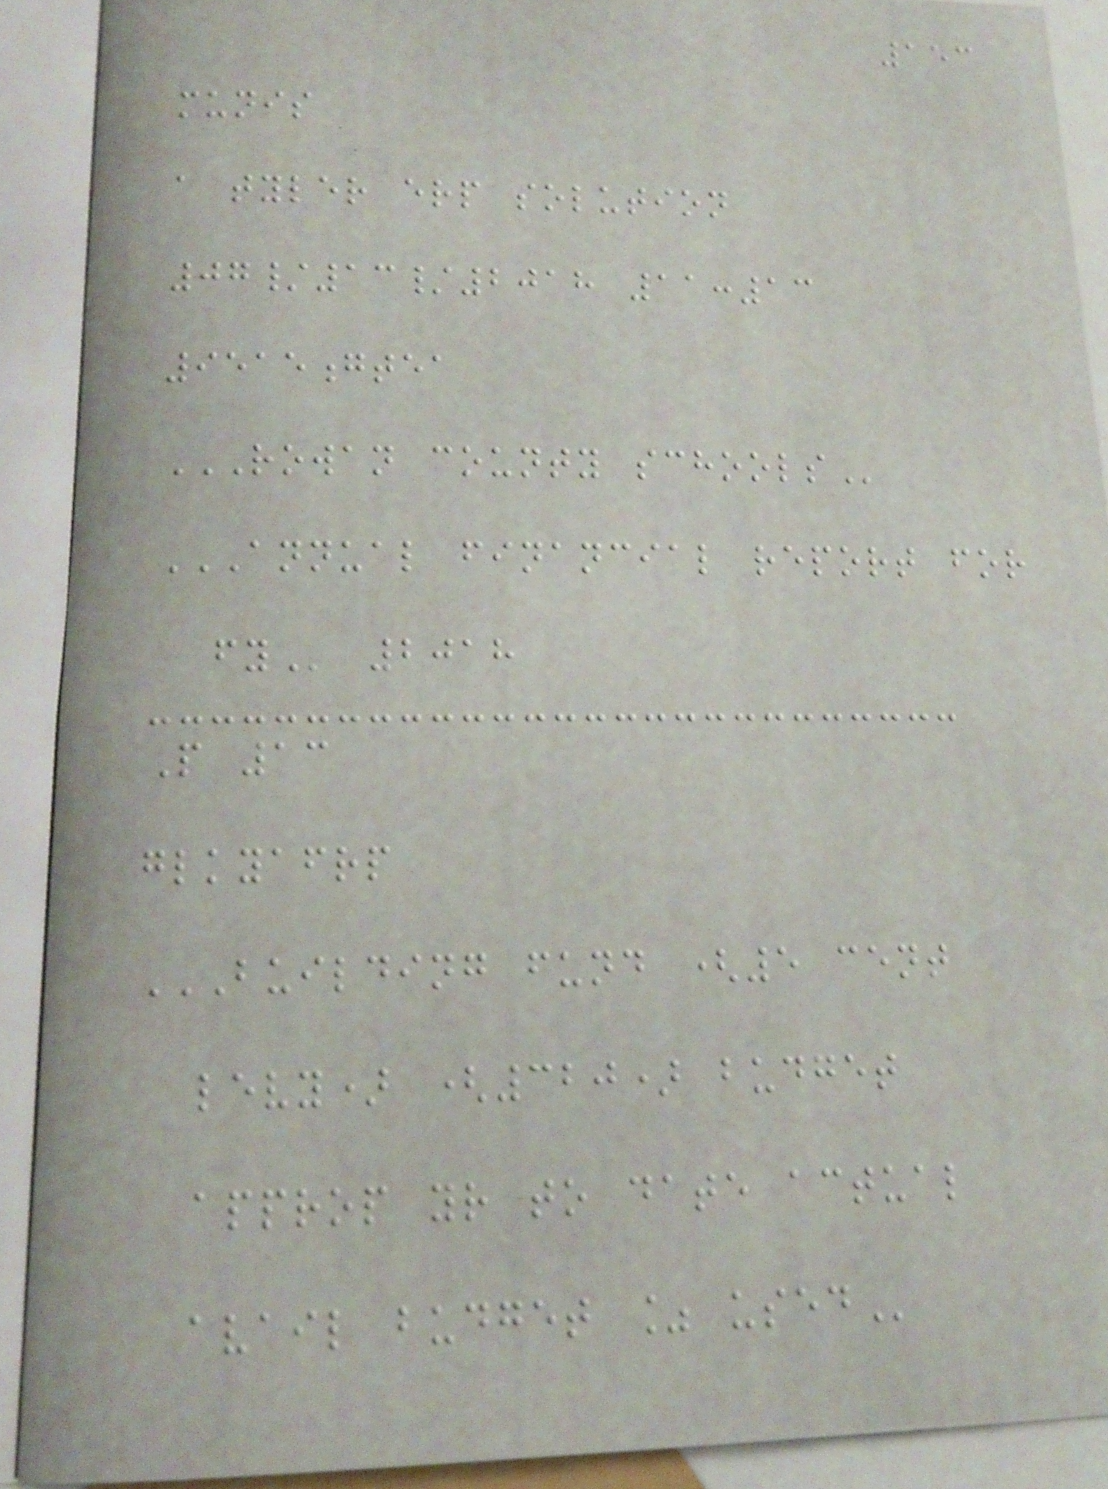153
munis
a tyler erp solution
07/13/2018 11:13
9515gtea
ROWAN COUNTY SCHOOLS
ANNUAL FINANCIAL REPORT FOR
FY 2018
P 13
glkyafrp
BUILDING FUND (5 CENT
LEVY) (320) BUDGET
APPROP YR TO DATE ACTUAL
AVAIL BUDGET % USED
